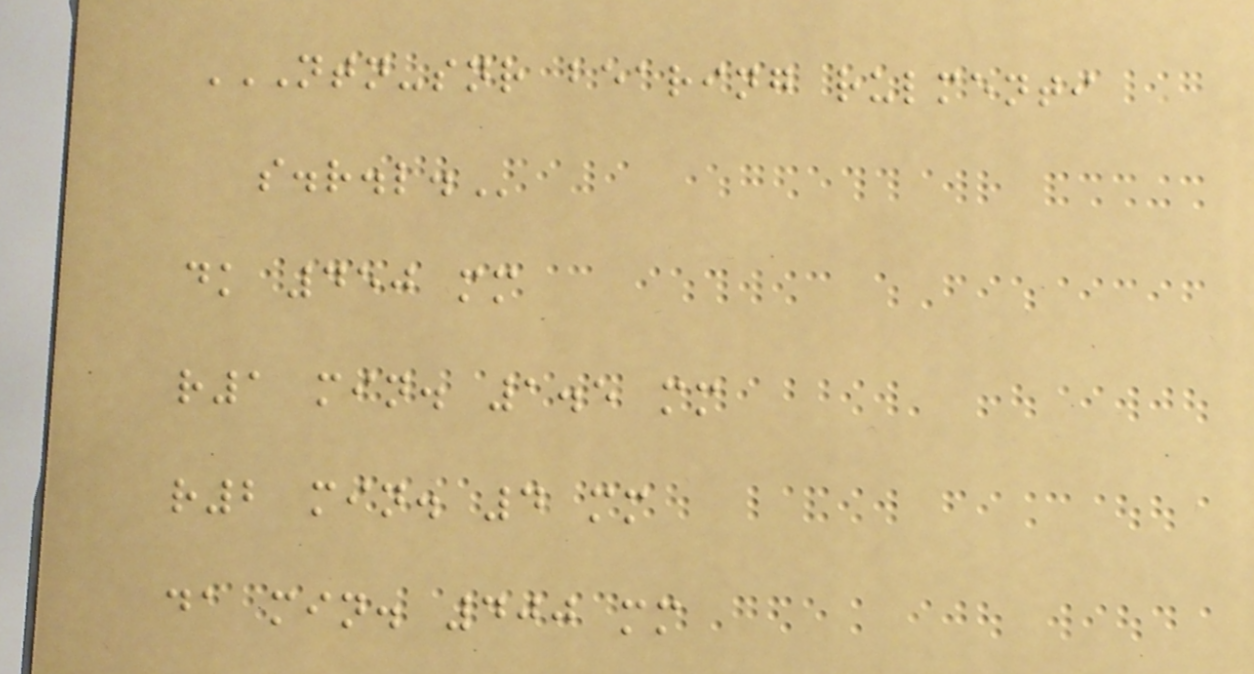NTN-SNR BEARING RULMENTI
S.R.L.
dk 450 mm
r1 min. 1.5 mm
r2 min. 4 mm
da min. 400 mm
